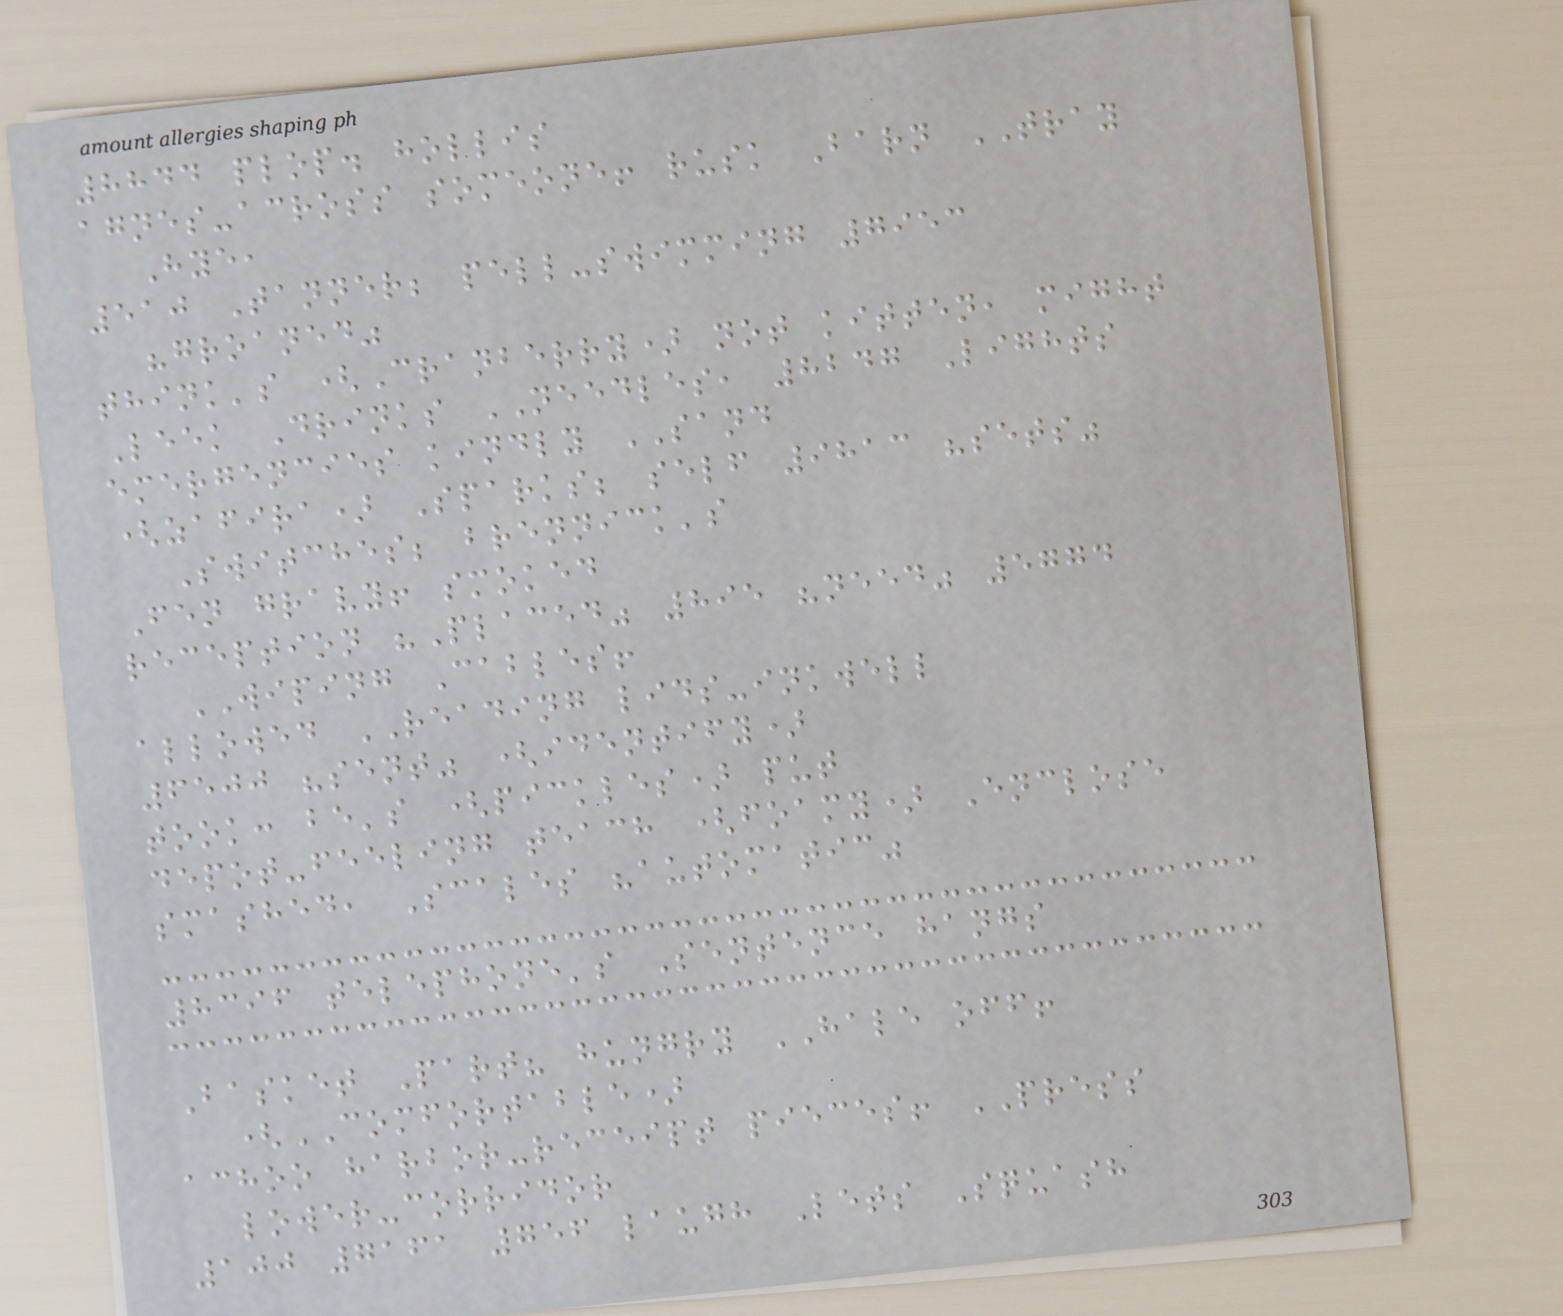8844 plop. hollis
agnes-across someone! rusk Barn TRAY
Hye,
510 Tanner; pell-swimming 7953
"groaned"
think's (Cranberry) not kitten, might
Leek Drinks NEEDLES, 8247 Lights
emergencies kindly SAND
(zafira) Sparks; self 9813 "sets"
Switches; brennick's
Fen gravy! smoked
reception "Placed" 895 "need" 5774
WIPING Cables!
allowed READING lids-inkwell
6500 "sent" (identify)
took: be's (pickles) put
depot-feeling teach (foamy) Enclose
smashed, Scales "automatic"
8396 telephone's Sentence hangs
Basket Part? hungry HALE off!
(COMFORTABLE)
achoo harbor-receipt pieces! PRESS
lower-corridor
100 7161 756 laugh Lets Squash
